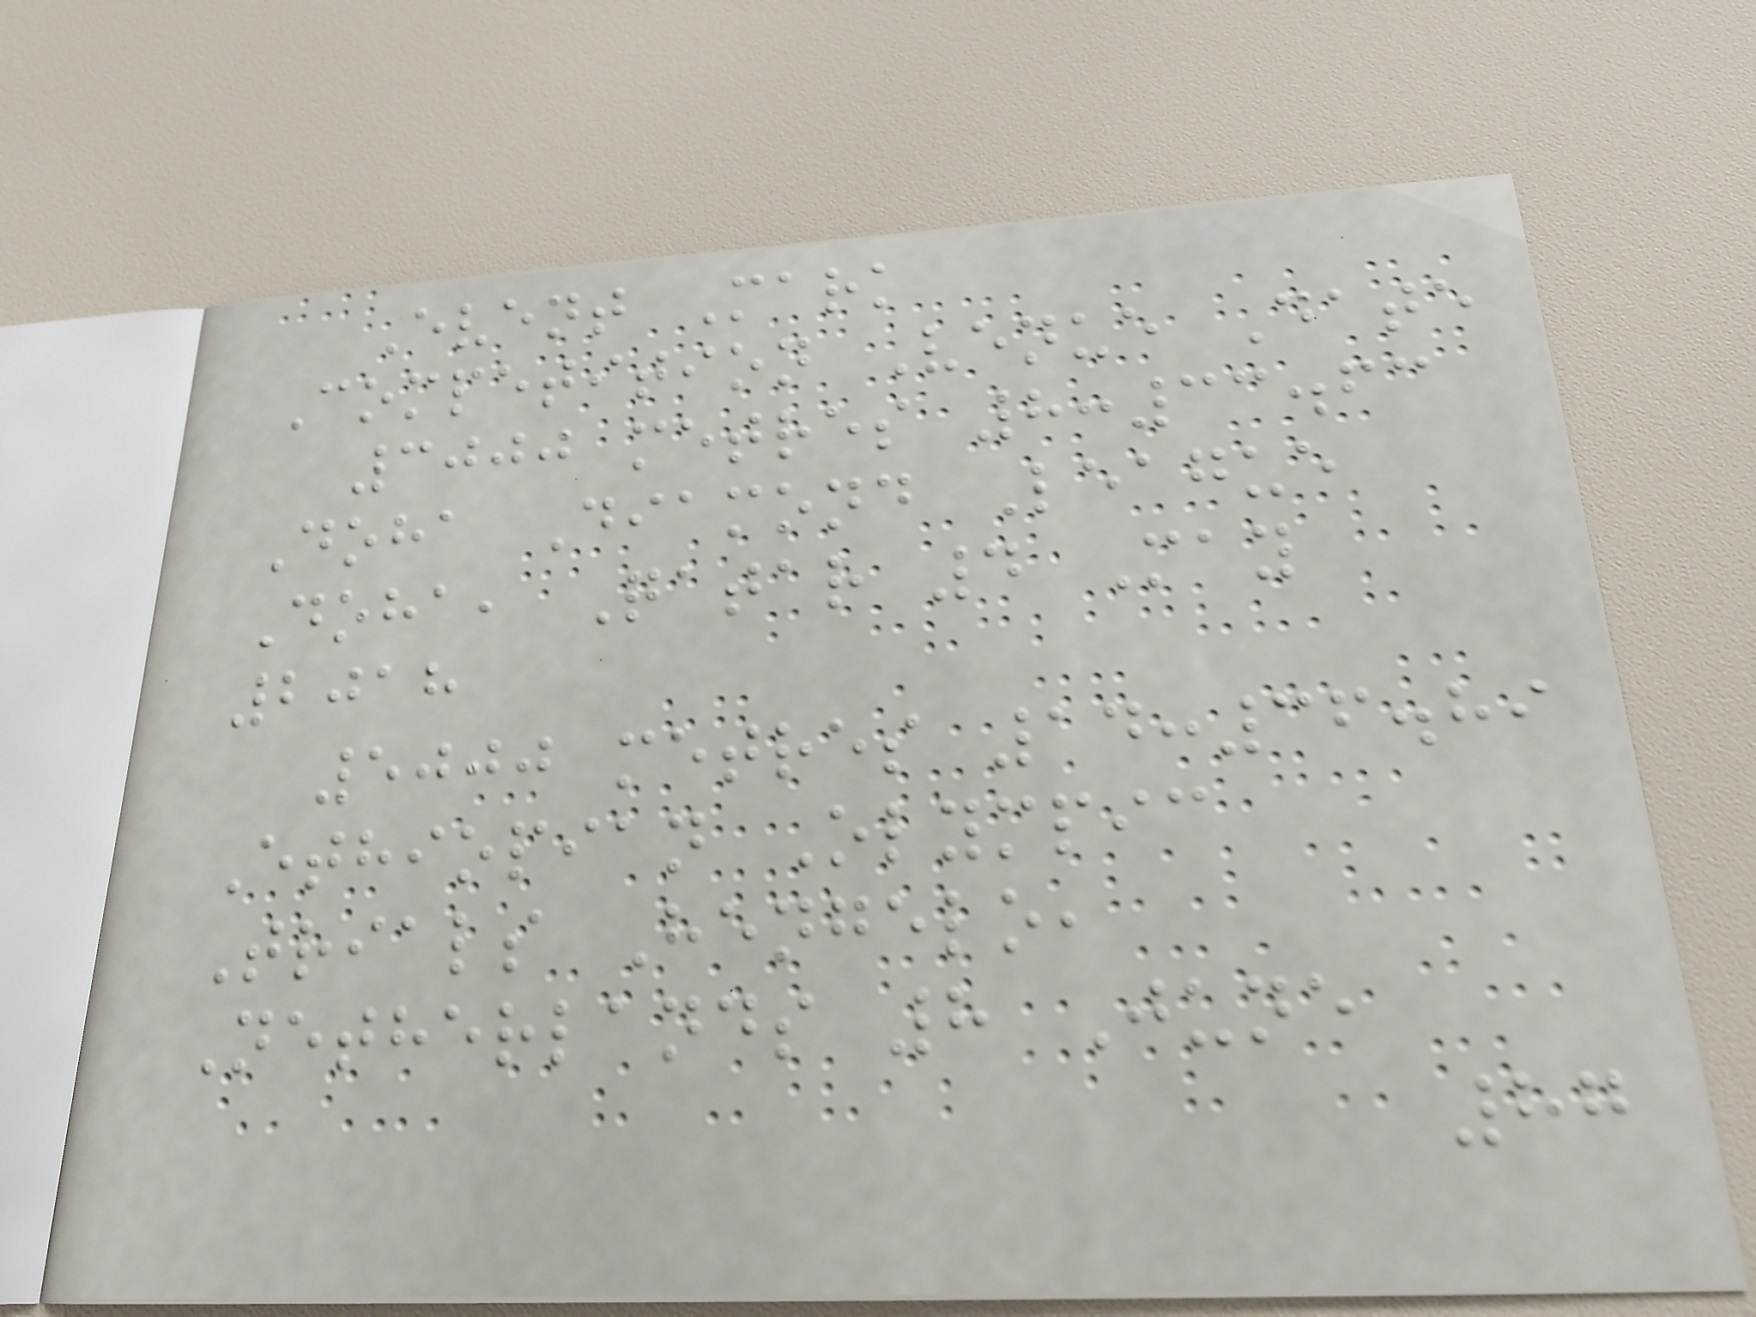Event Mark
Competition Venue Date
3000 metres 8:33.63
Doha Diamond League
Doha, Qatar 4 May
2018
5000 metres 14:36.89
Ethiopian Olympic
Trials Hengelo,
Netherlands 8 June
87
